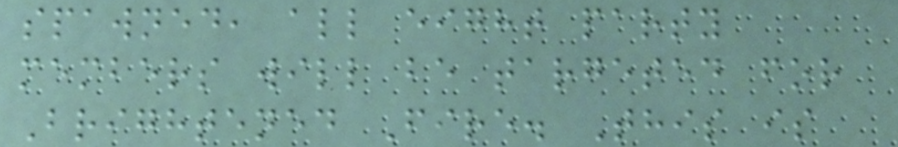spawned, all eight party
members will be targeted for
Brightened Fire. This is
